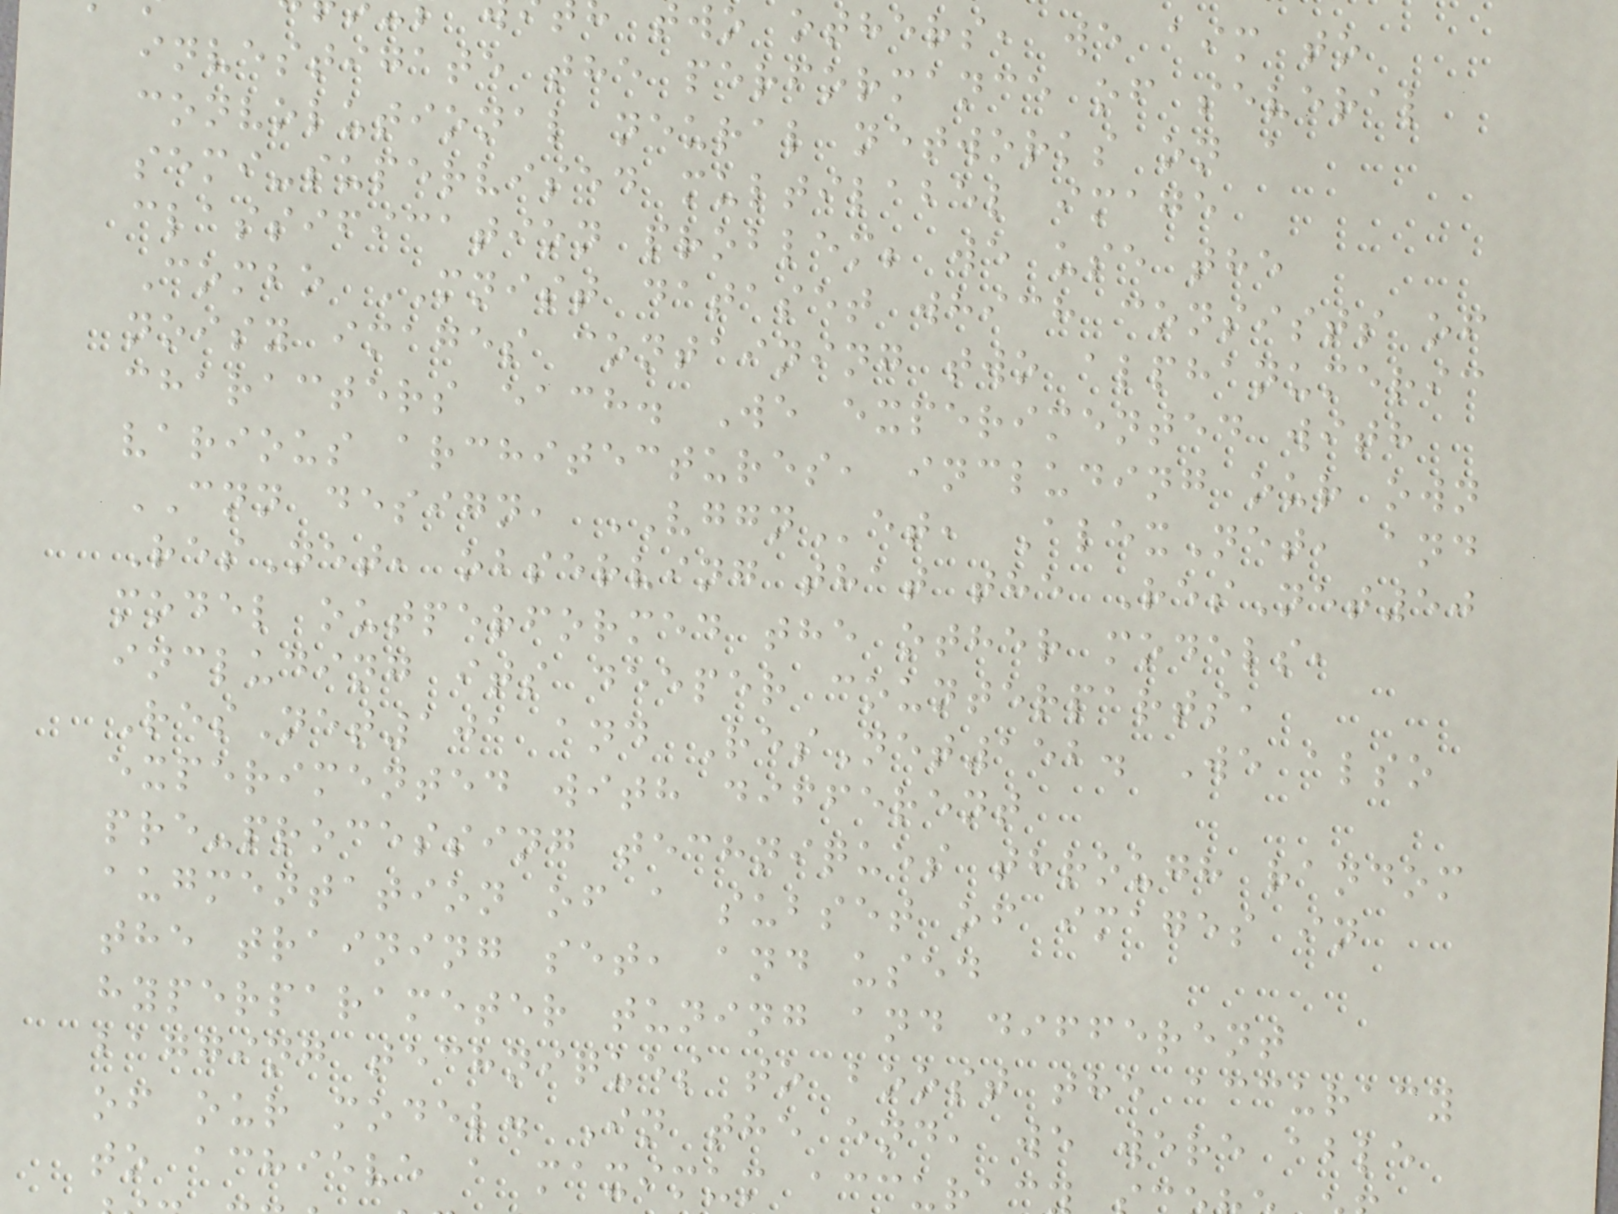two others, we aim to
investigate the performance of several
convolutional neural networks on a
semi-supervised multilabel image
classification problem; we use the
Combo MNIST dataset which consists of
noisy images containing two alphanumeric
characters each. We experimented with
various architectures, including our own
CNN design, VGGNet, AlexNet, and
ResNet, observing that the ResNet50
model outperformed the other models,
including its deeper counterparts,
ResNet101 and ResNet152. We also
experimented with different
pre-processing techniques through random
augmentation of a subset of images in
the training set, and used
hyperparameter tuning and different
bagging techniques to boost the accuracy
of our model. In the end, we were able
to achieve a maximum accur
